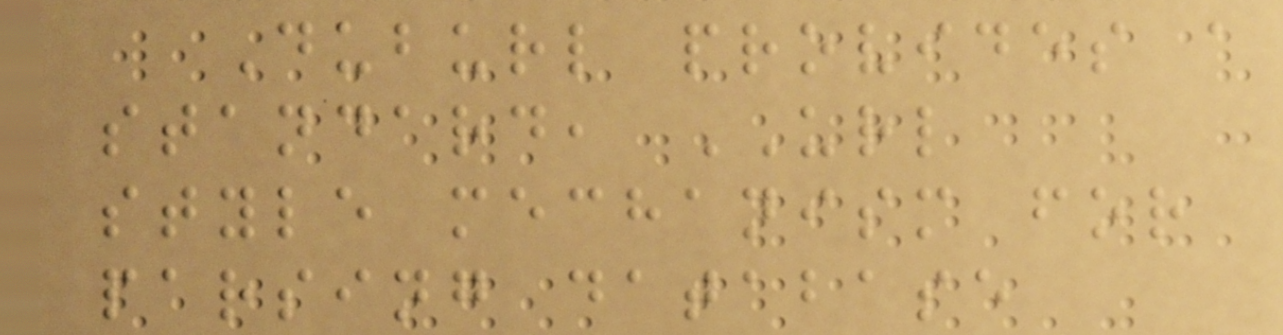Duburl provides a
standard, URL
style mechanism for
parsing database
